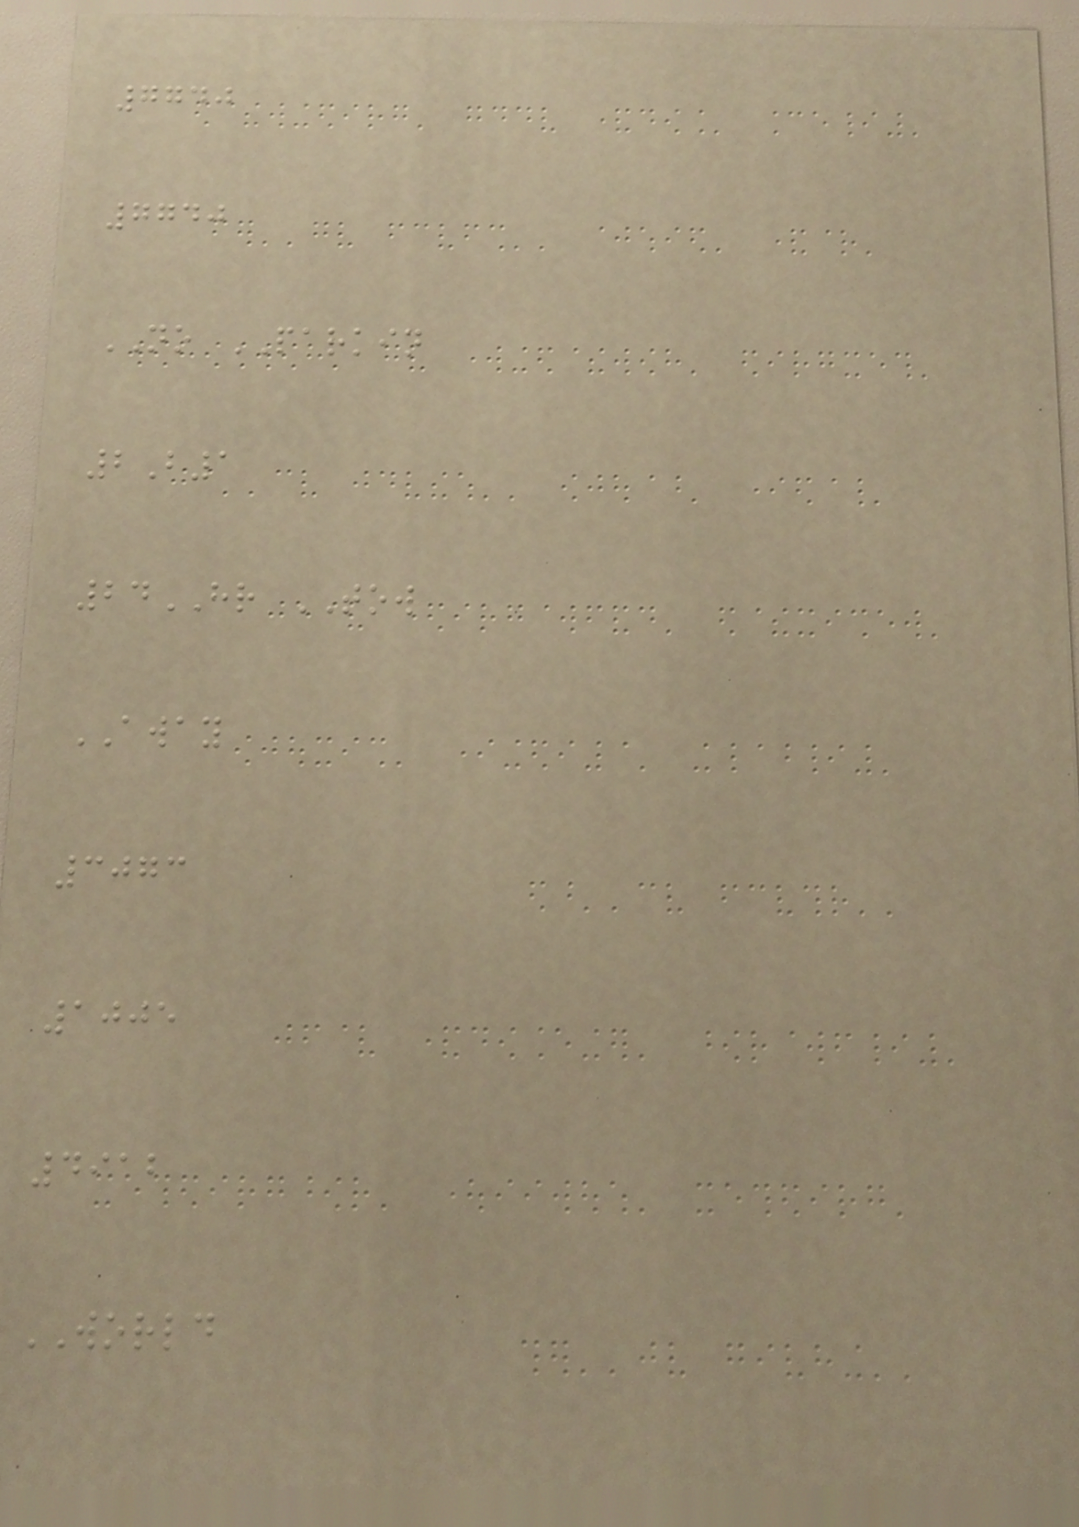7740
7740
NO PARKIN
2B1
24HR TOW
AWAY
3073
1005
4912
WORLD
